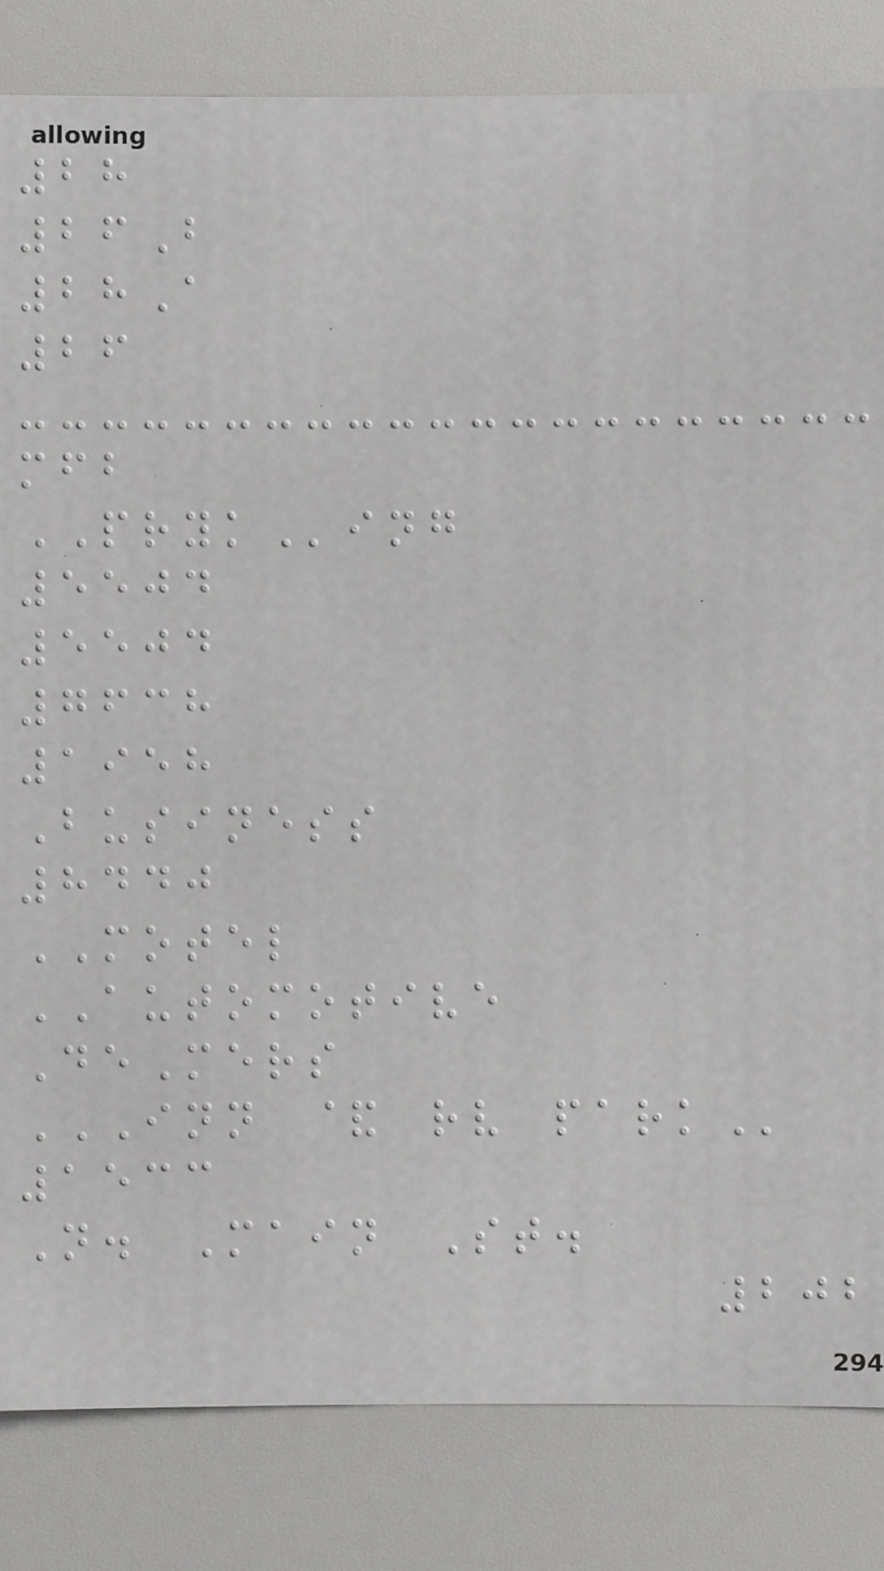28
26B
28A
26
mfb
PRYKing
5504
5504
7638
1958
Business
8440
MOTEL
AUTOMOTIVE
DeMers
INN & RV PARK
1533
N. Main St.
202
